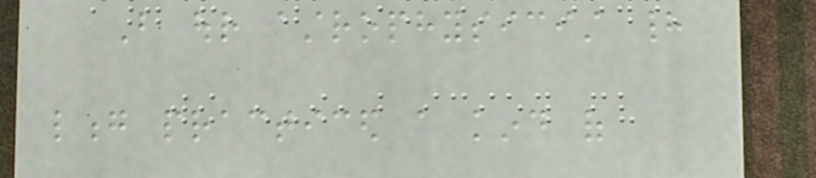But our astrophysicist had
long practiced a kind of
